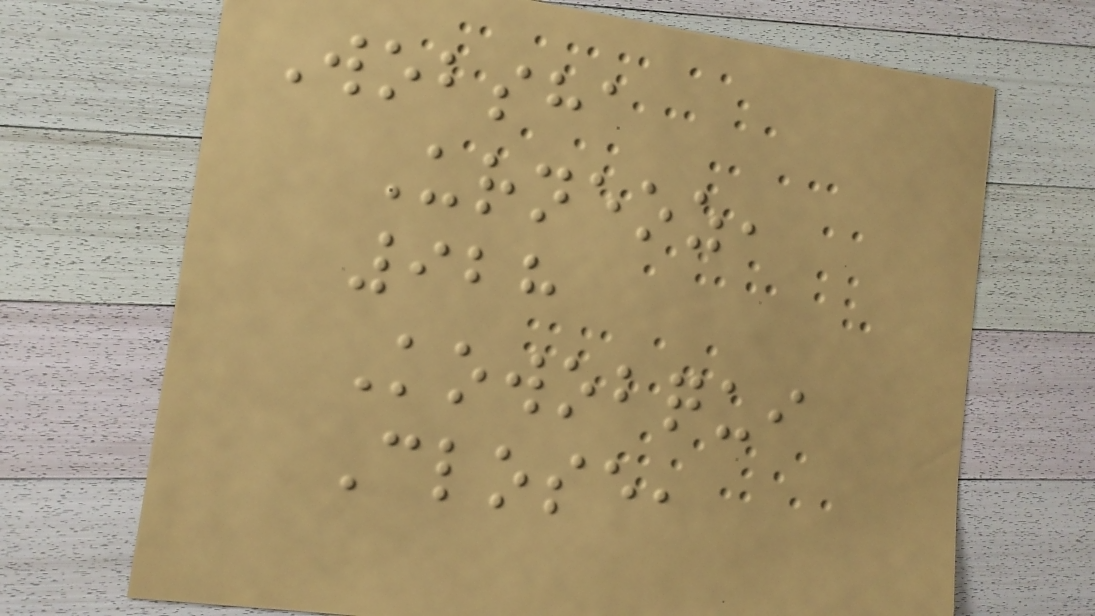Wobsha
Urneoz,
928
Kowobqui
Close,
